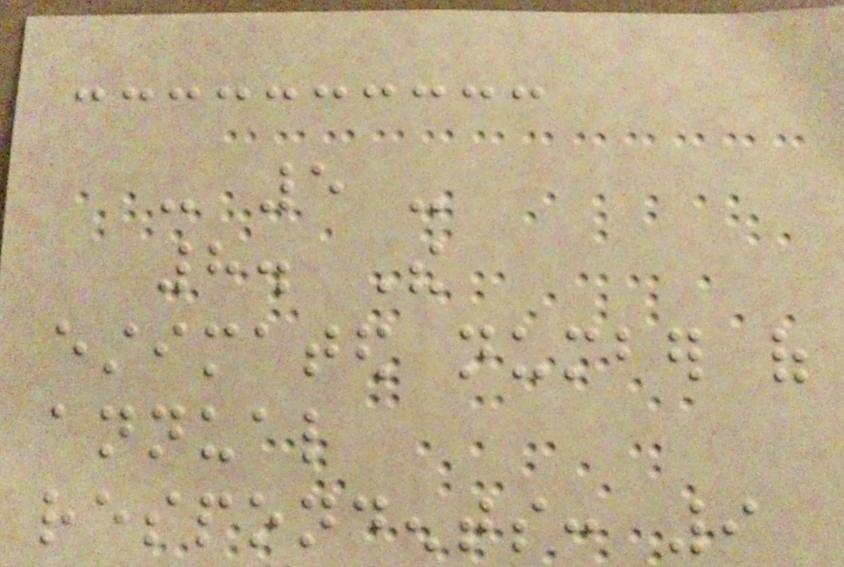- 5 -
8. The
estimated number of
annual
respondents: 9
